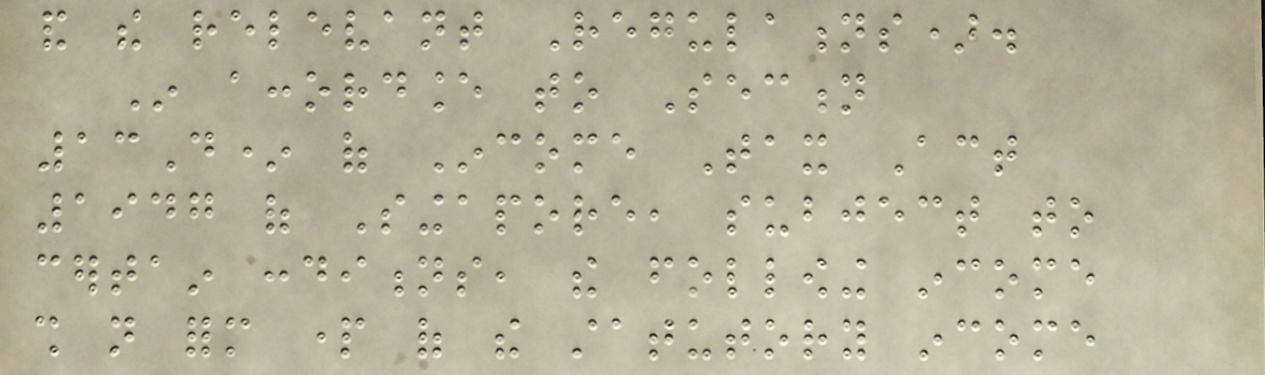and the relevant Regulations).
In accordance to Section
13D* of Income Tax Act
1947 of Singapore, subject to
certain conditions, the following income
shall not form part of the statutory income
